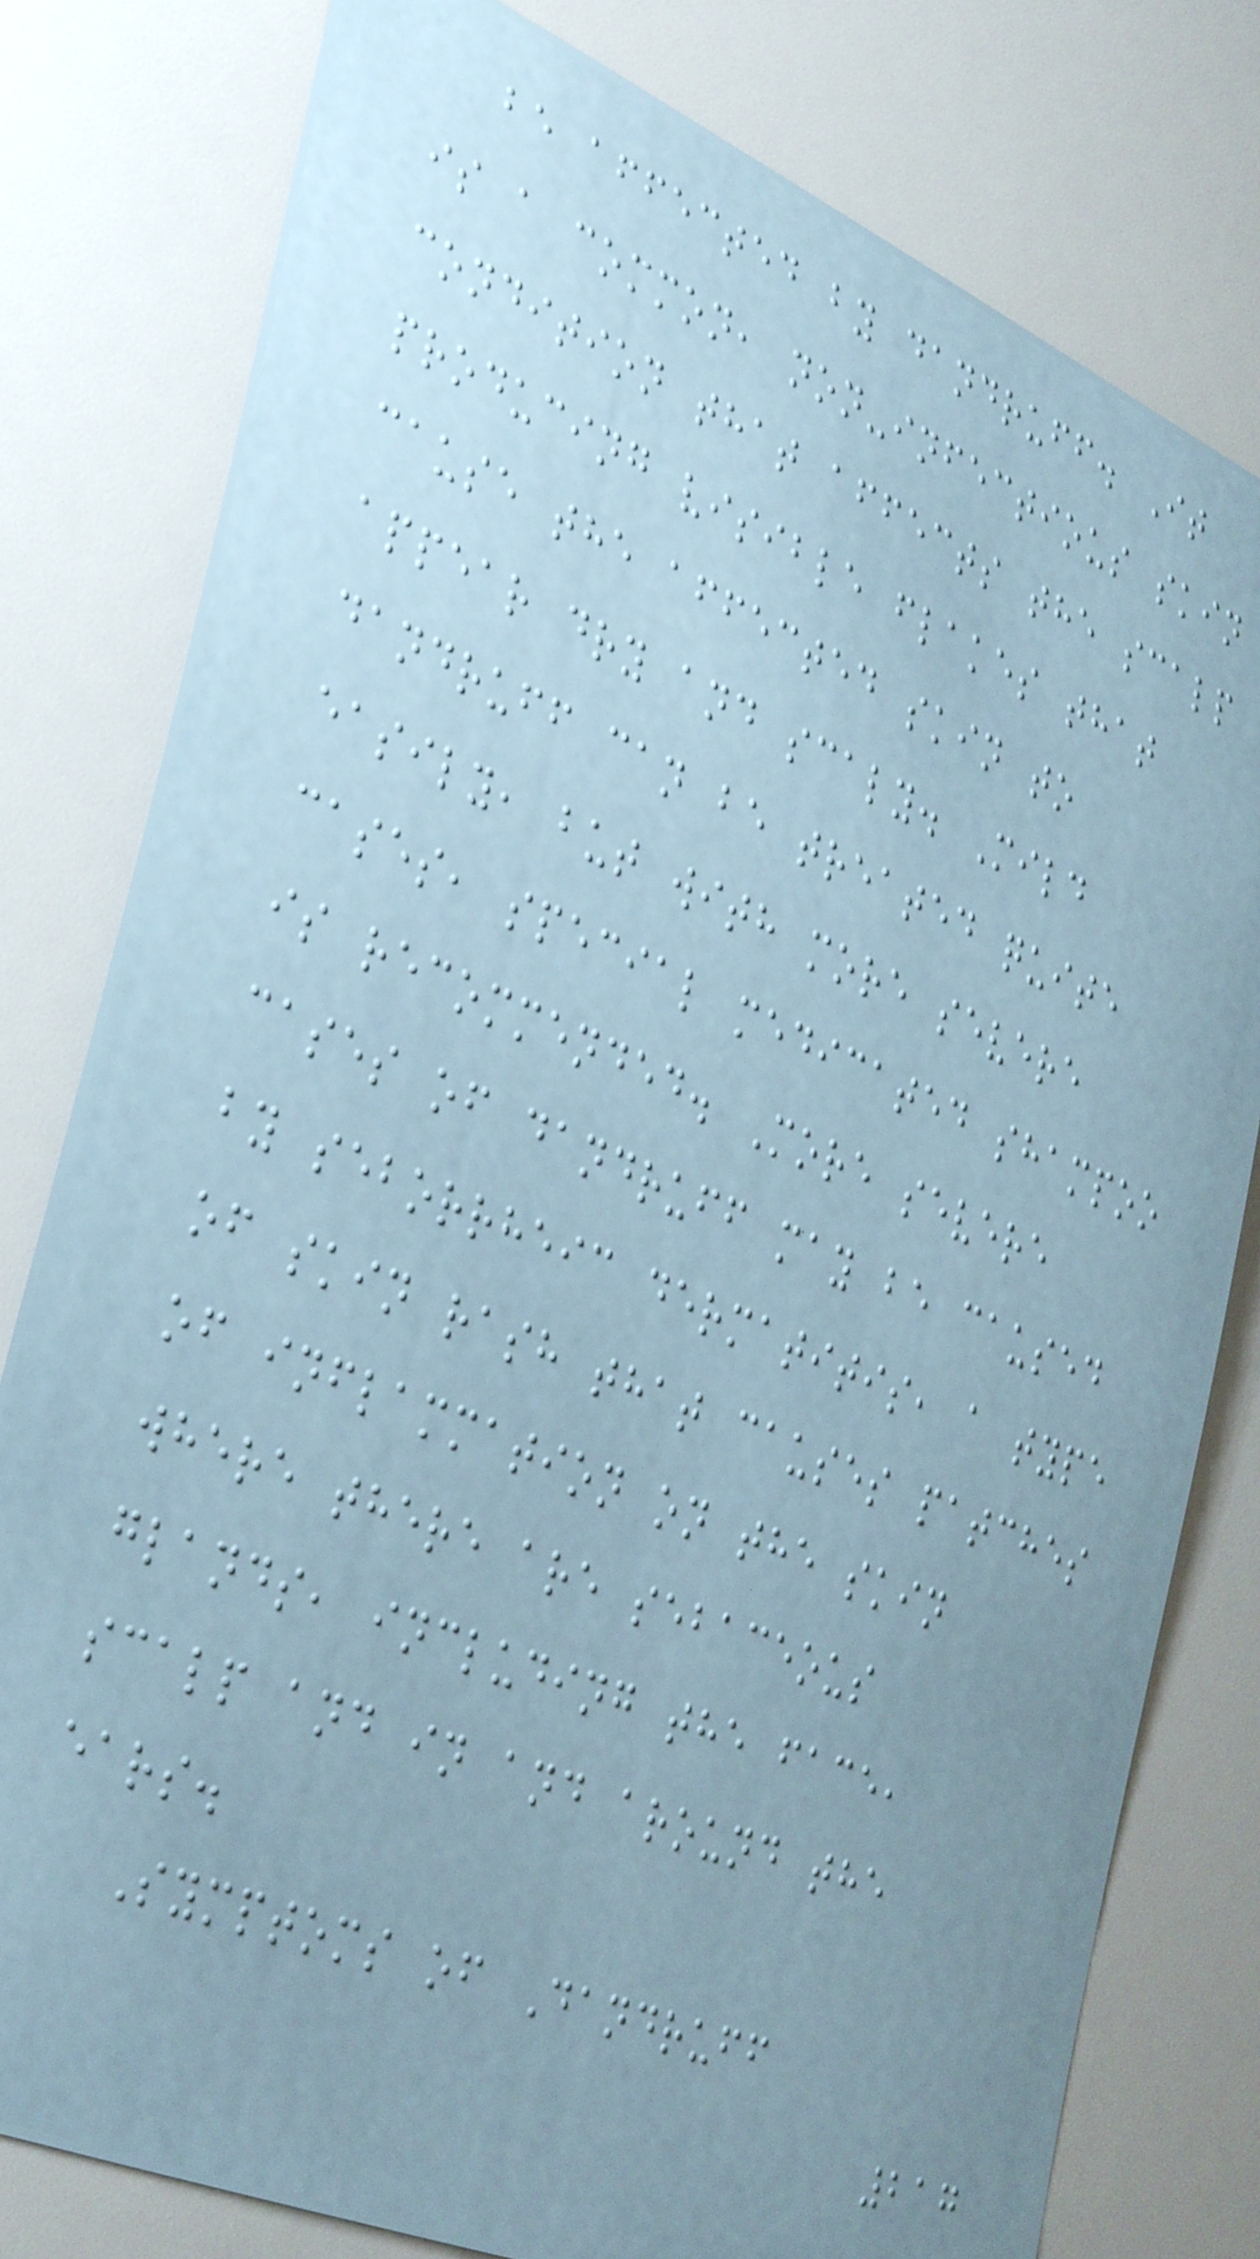be affected by dandruff. It
is a common, non-infectious skin
condition that affects the scalp
producing visible flakes that
cause the affected skin to
appear dry and scaly. Mild
dandruff can be treated quite
easily, but with more severe
cases, special medicated shampoo
is recommended. More severe
cases of dandruff may be caused
by seborrheic dermatitis, a type
of skin rash that causes patches
of inflammation on the skin
where there are sebaceous
glands, including the face,
scalp and in and around the
ears.
Symptoms of Dandruff
217
